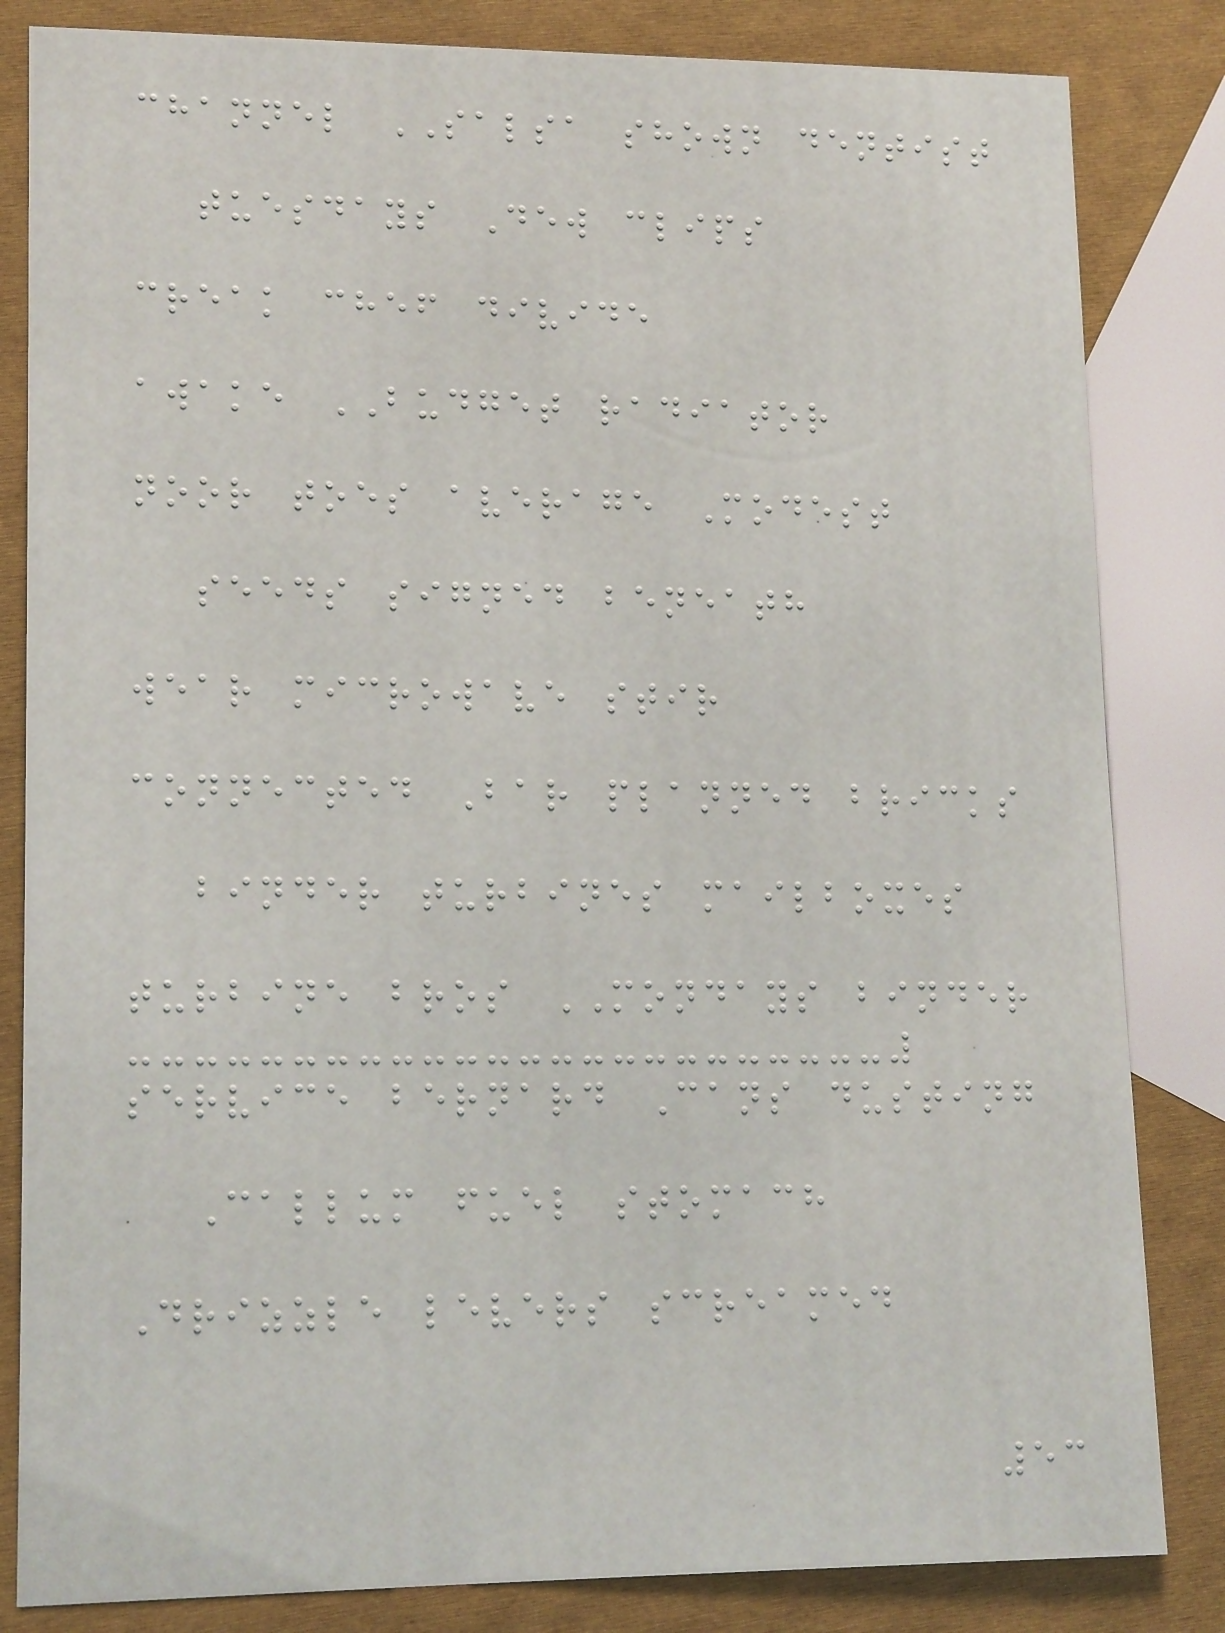channel SALSA shown dentist
tuesdays Dew clips
creak chef divide
awake BUDGET radiator
noor toes average Modest
seeds signed beneath
wear microwave stir
connected Bar planned bricks
binder turbines mailboxes
turbine bros MONDAYS binder
service bernard Cans dusting
Callum fuel stomach
Drizzle levers screamed
53
